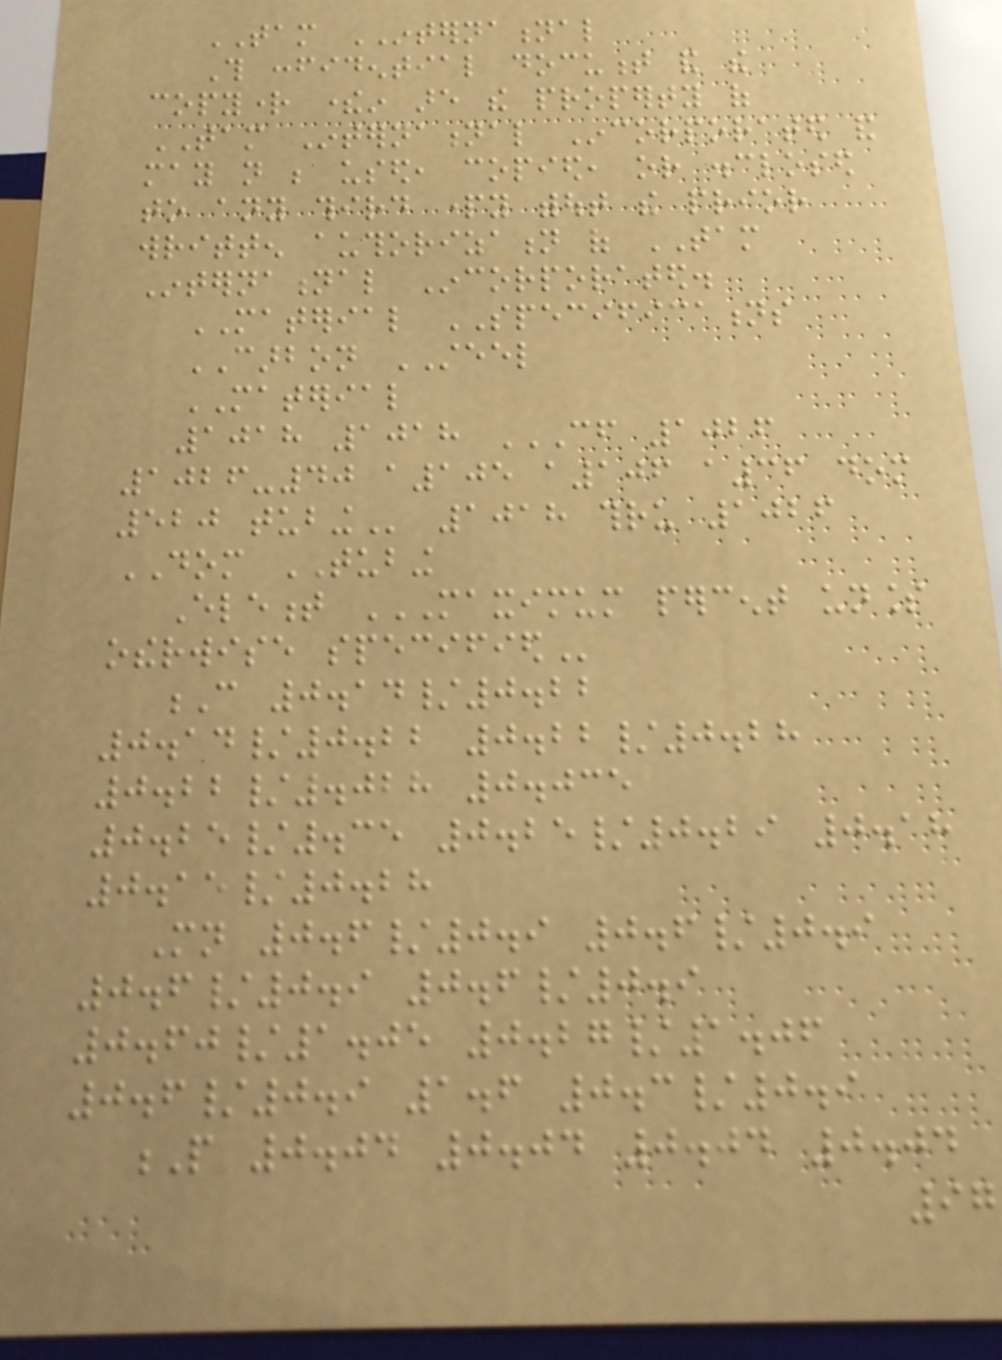TAM INTERNATIONAL
This confidential document and the
copyright therein are the property of
TAM International Incorporated and
may not be used, copied, or disclosed
to any third party without the prior
written authorization of TAM
International Incorporated.
MATERIAL SPECIFICATIONS
CARBON STEEL
MATERIAL
1018 1018 CF 1026
1026-40 A105 A106 A36 DOM
520 TUBING 1018 thru 1026
DOM TUBING
Element MAXIMUM PERCENT UNLESS
OTHERWISE SPECIFIED
C 0.14/0.22
0.14/0.22 0.22/0.28
0.22/.028 0.035
0.25/.35 0.25/0.29 0.18
0.15/0.28
Mn 0.6/0.9 0.6/0.9
0.6/0.9 0.6/0.9
0.60/1.05 0.27/1.06
0.6/0.9 1.6 0.3/0.9
P 0.04 0.04 0.04 0.04
97
